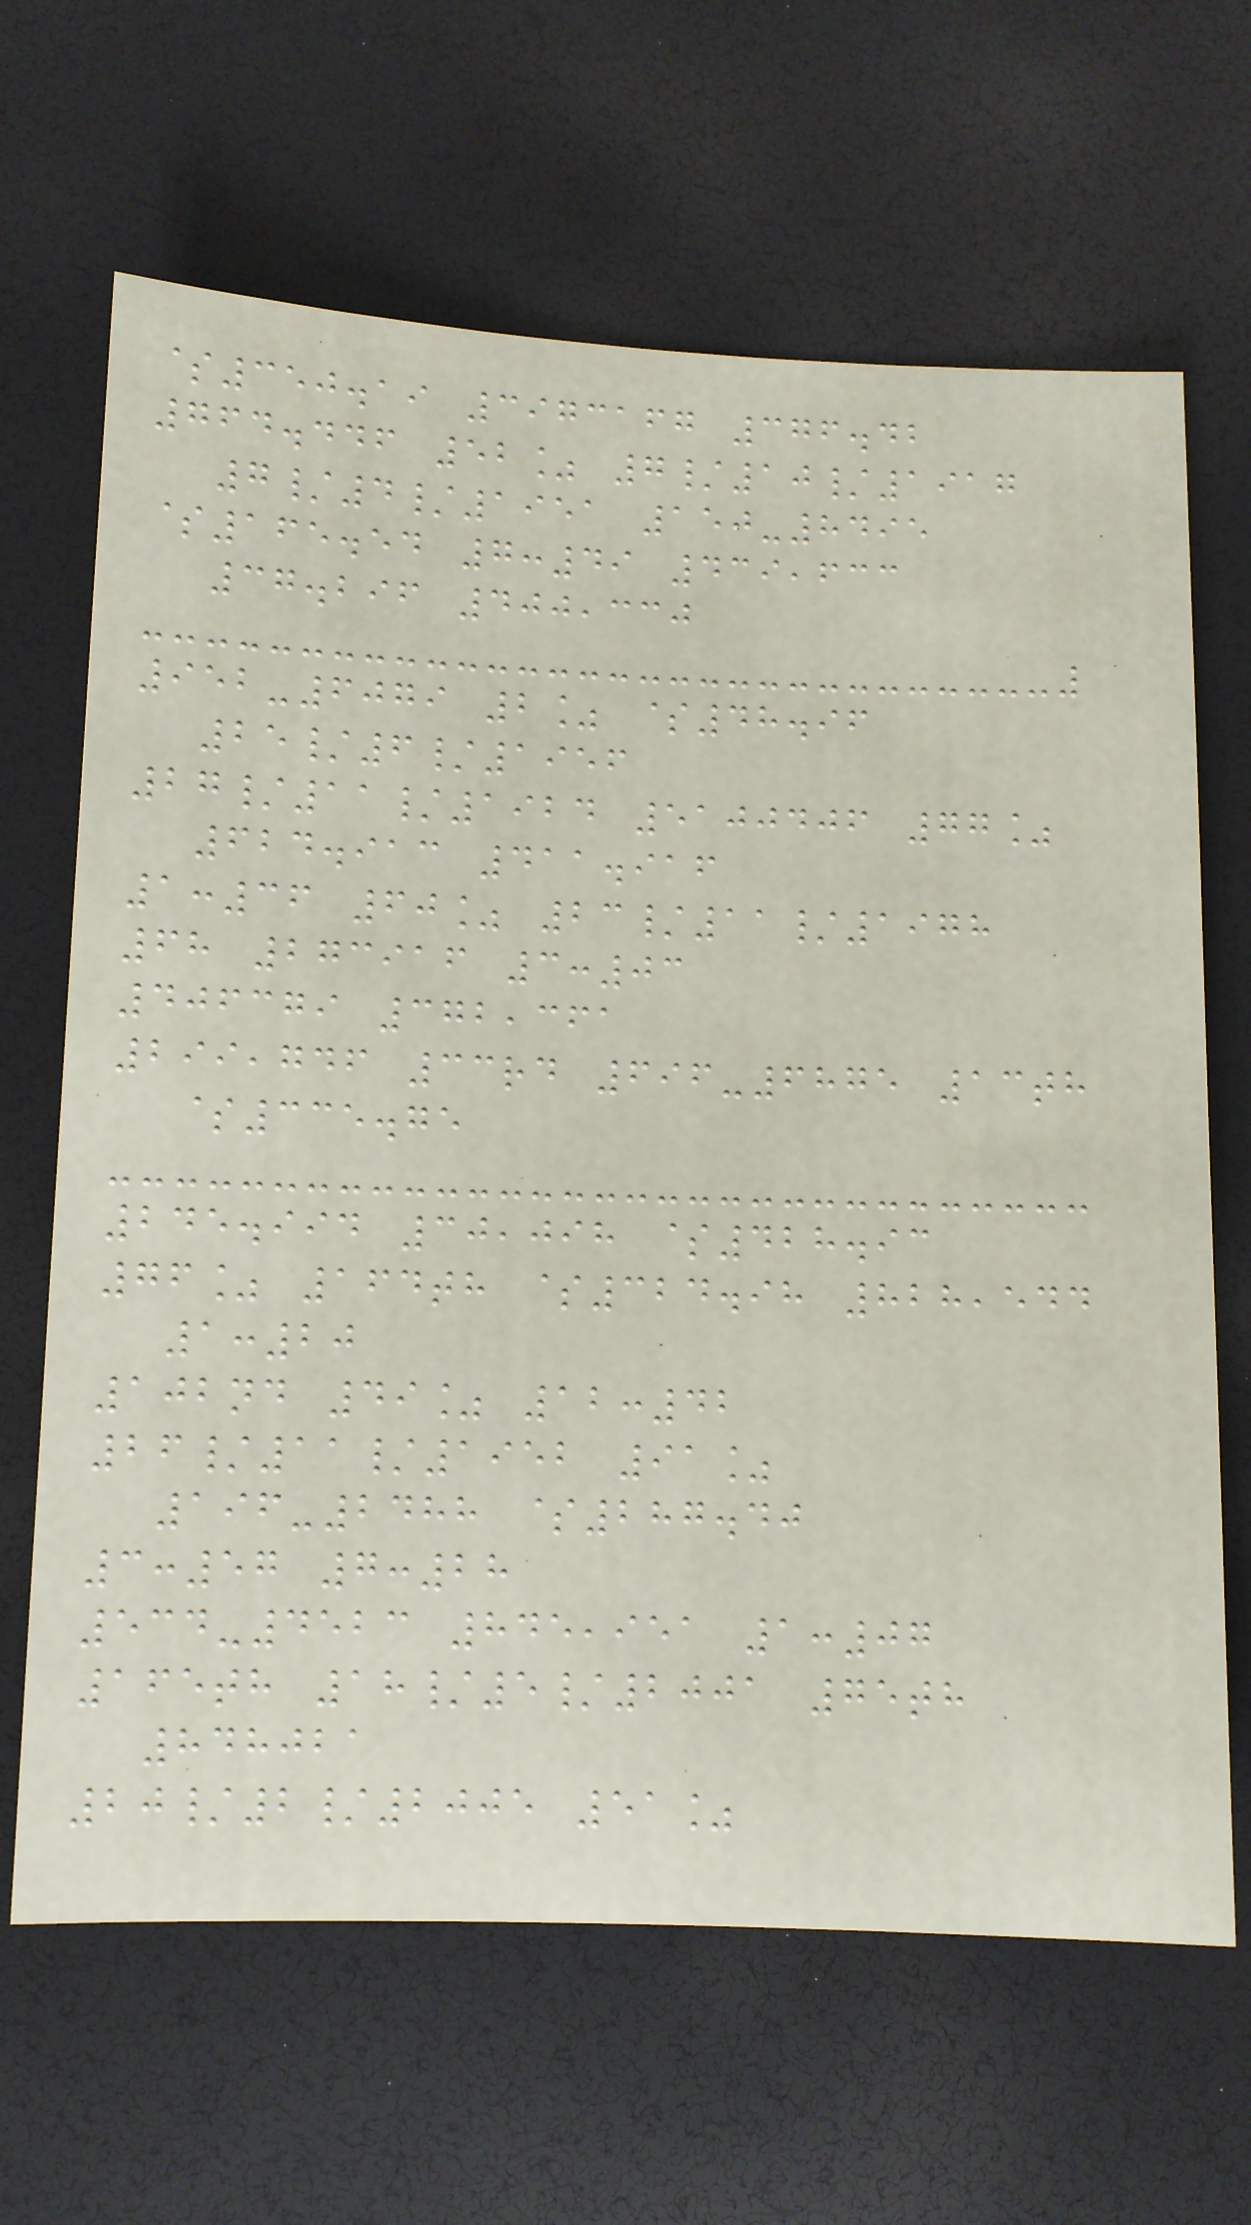$350.19 3973167 376.42
764.446 52% 7/10/1917
7/4/1951 150-8495
$165.54 7:49 439,633
37.296 400,330
952-6079 2% $48.96
25/6/1956
27/11/1924 5100406 77%
624.913 411.916
1:36 60% 23/11/1978
68 273916 3:03
406379 372,361
299,746 33rd 696-6875 13th
$335.75
245.994 30,098 $428.93
76% 164th $324.98 828,544
1:20
102nd 49% 12:42
26/11/1952 91%
196-2488 $287.40
3:57 7:28
534-4523 845,951 1:07
165th 18/5/2001 75th
848021
20/2/2005 51%
